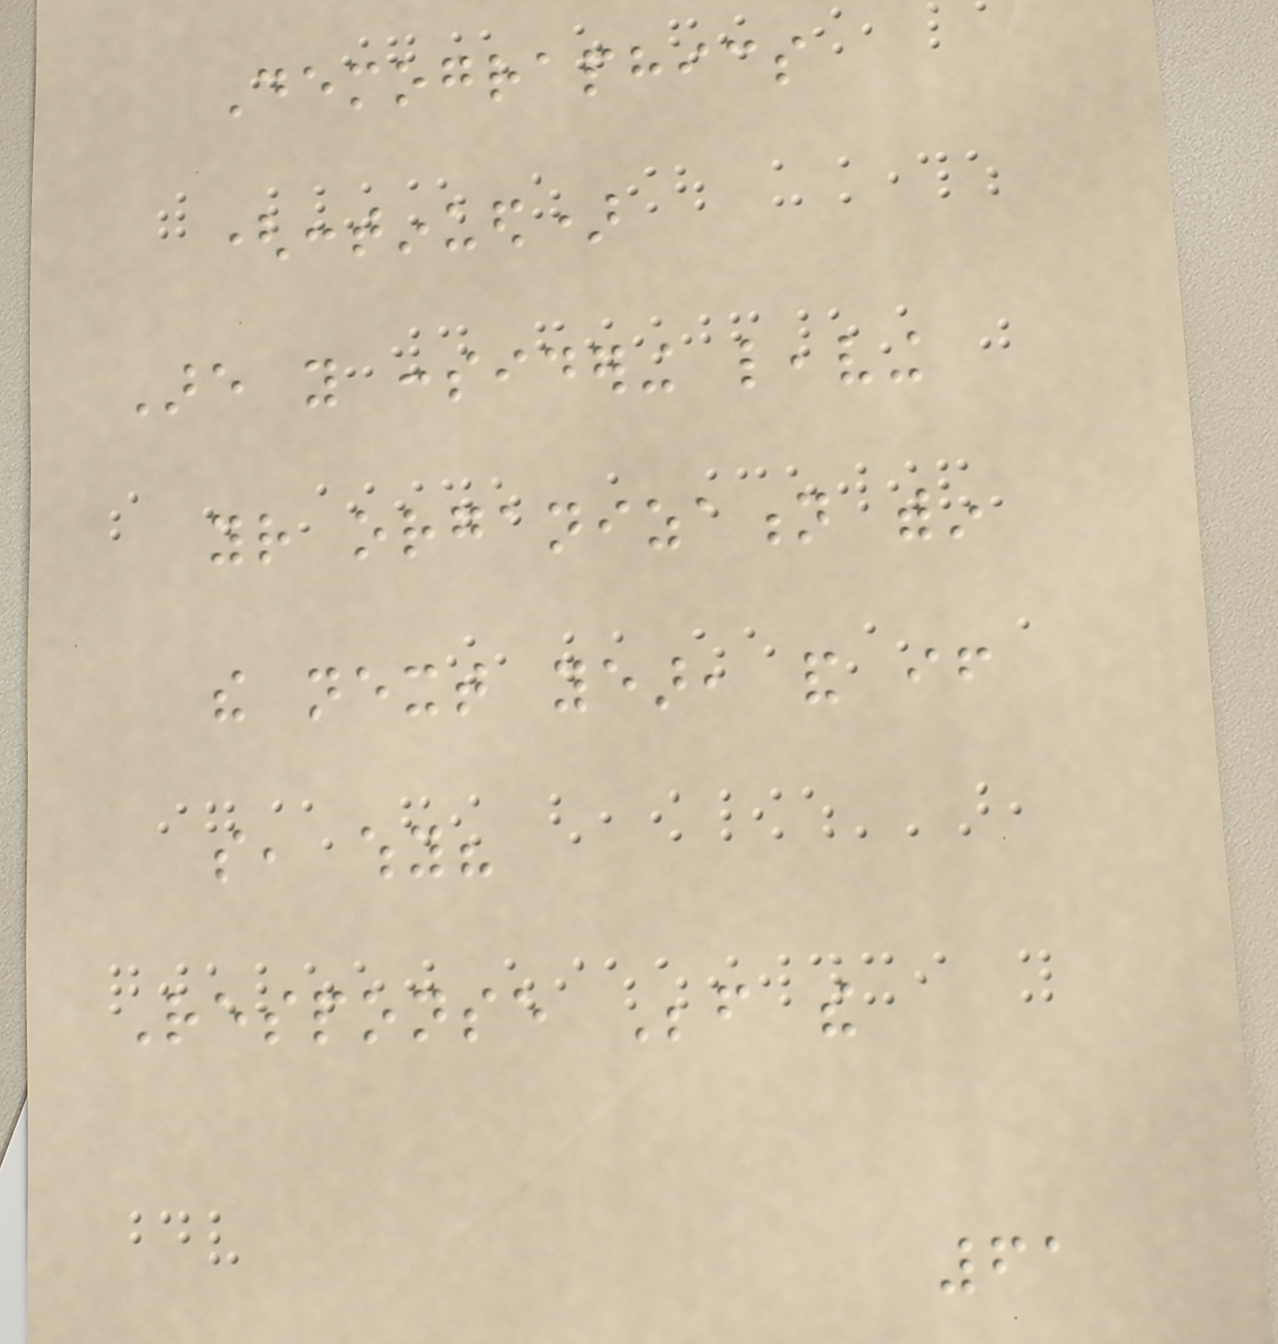Demographics
(continued)
Are you considering leaving
your organization within
the next year, and if
so, why?
Response Before the
61
